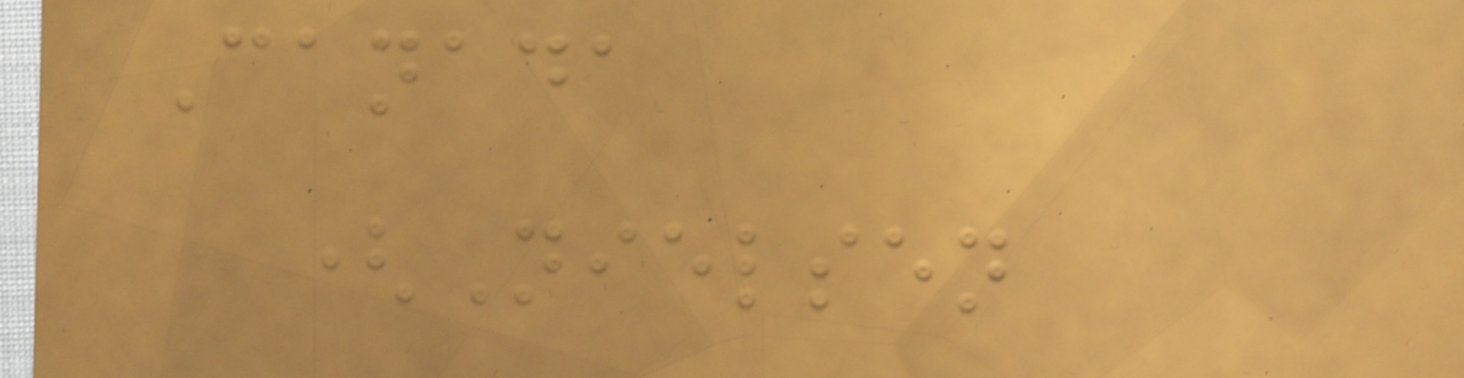Canada
(Nielsen
